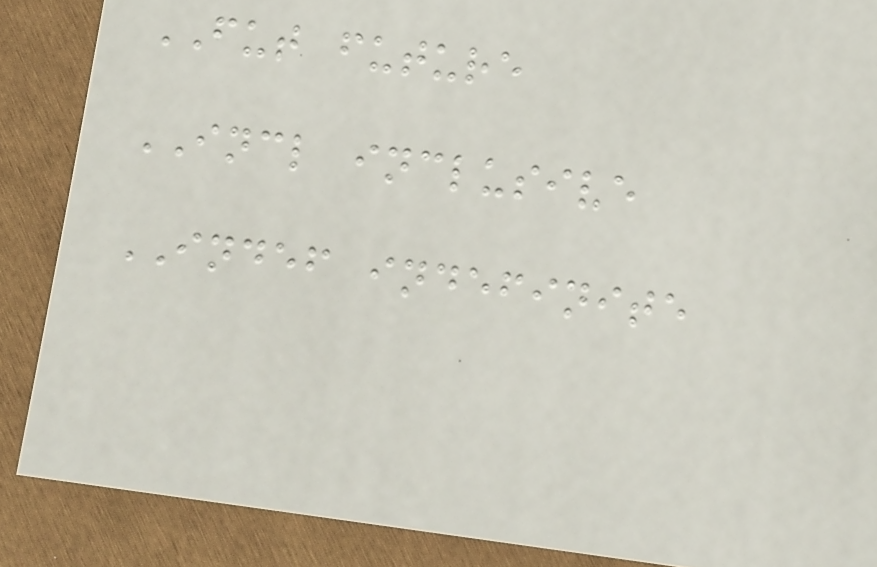FUT future
INCL inclusive
INDEF indefinite
